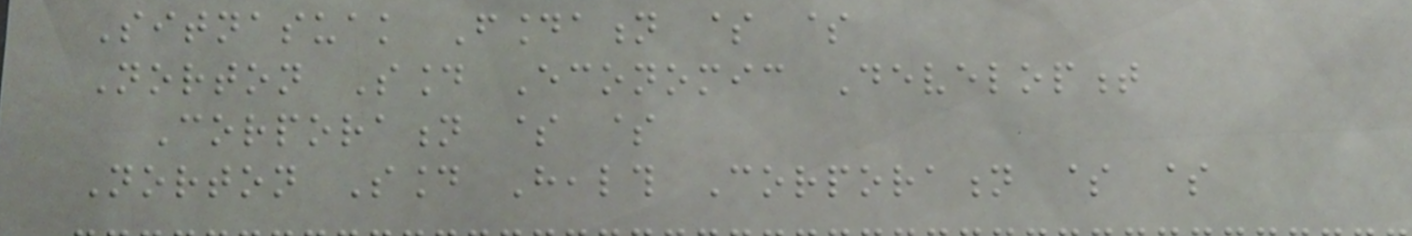Sitnasuak Foundation $ $
Norton Sound Economic Development
Corporation $ $
Norton Sound Health Corporation $ $
